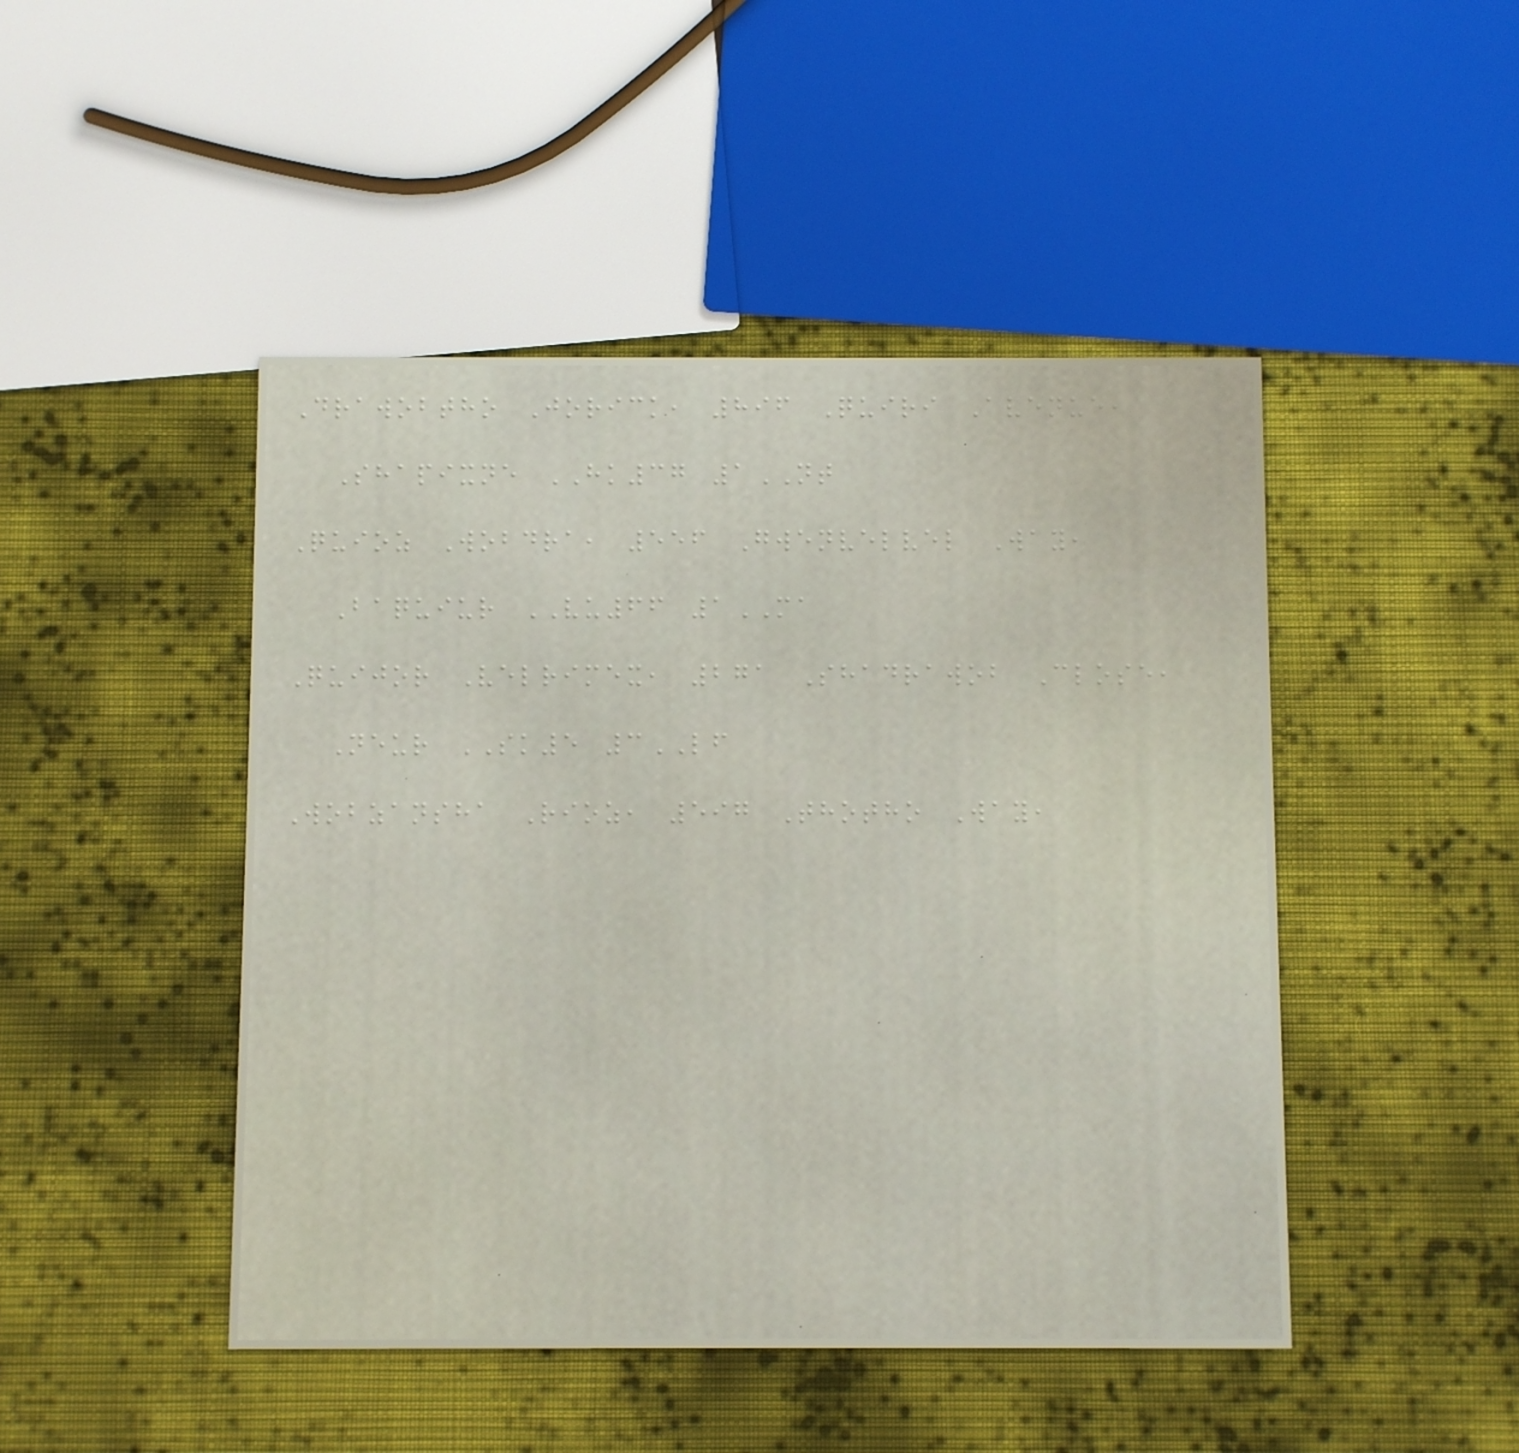Drawobtho Jorick, 896 Quiri Avenue,
Shapixne HK37 1NT
Quioz Wobdra, 556 Gwenvelvel Way,
Baquiur VU66 1MA
Quijor Velrimex, 271 Shadrawob Close,
Neur SK5 3LF
Wobzansha Rioz, 597 Thotho Way,
